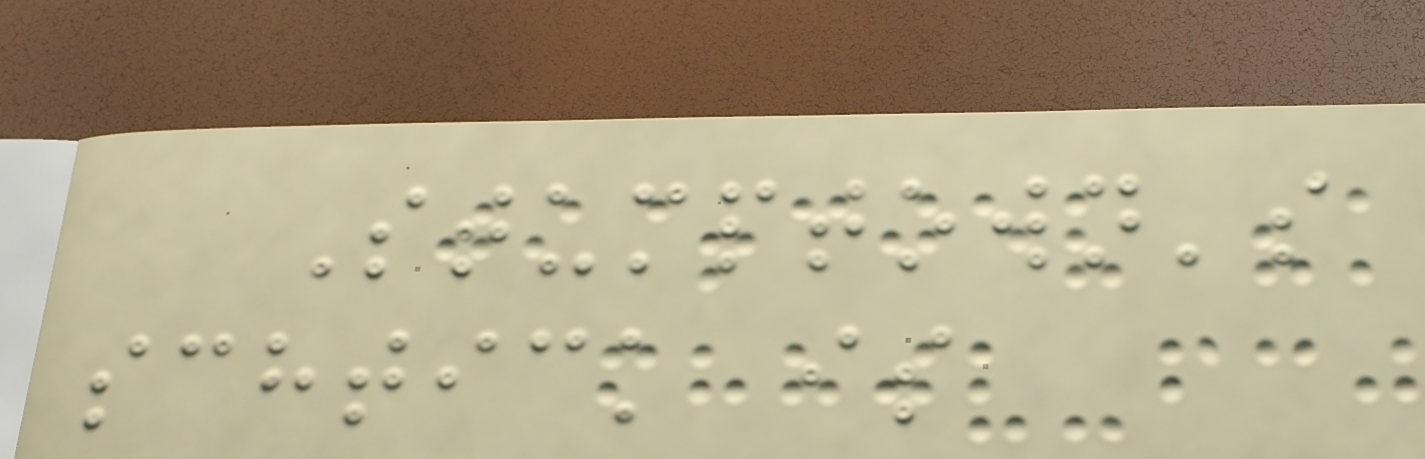Stumptown's
schtick is
